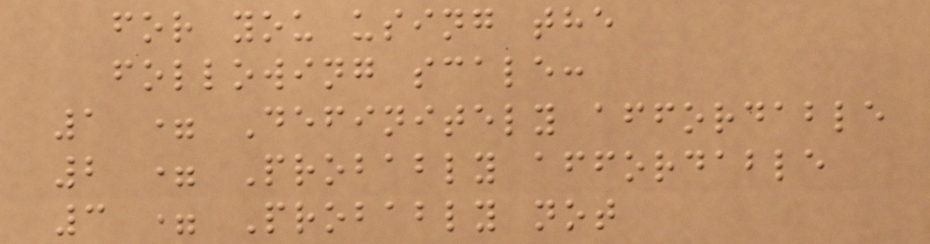for you using the
following scale:
1 = Definitely affordable
2 = Probably affordable
3 = Probably not
